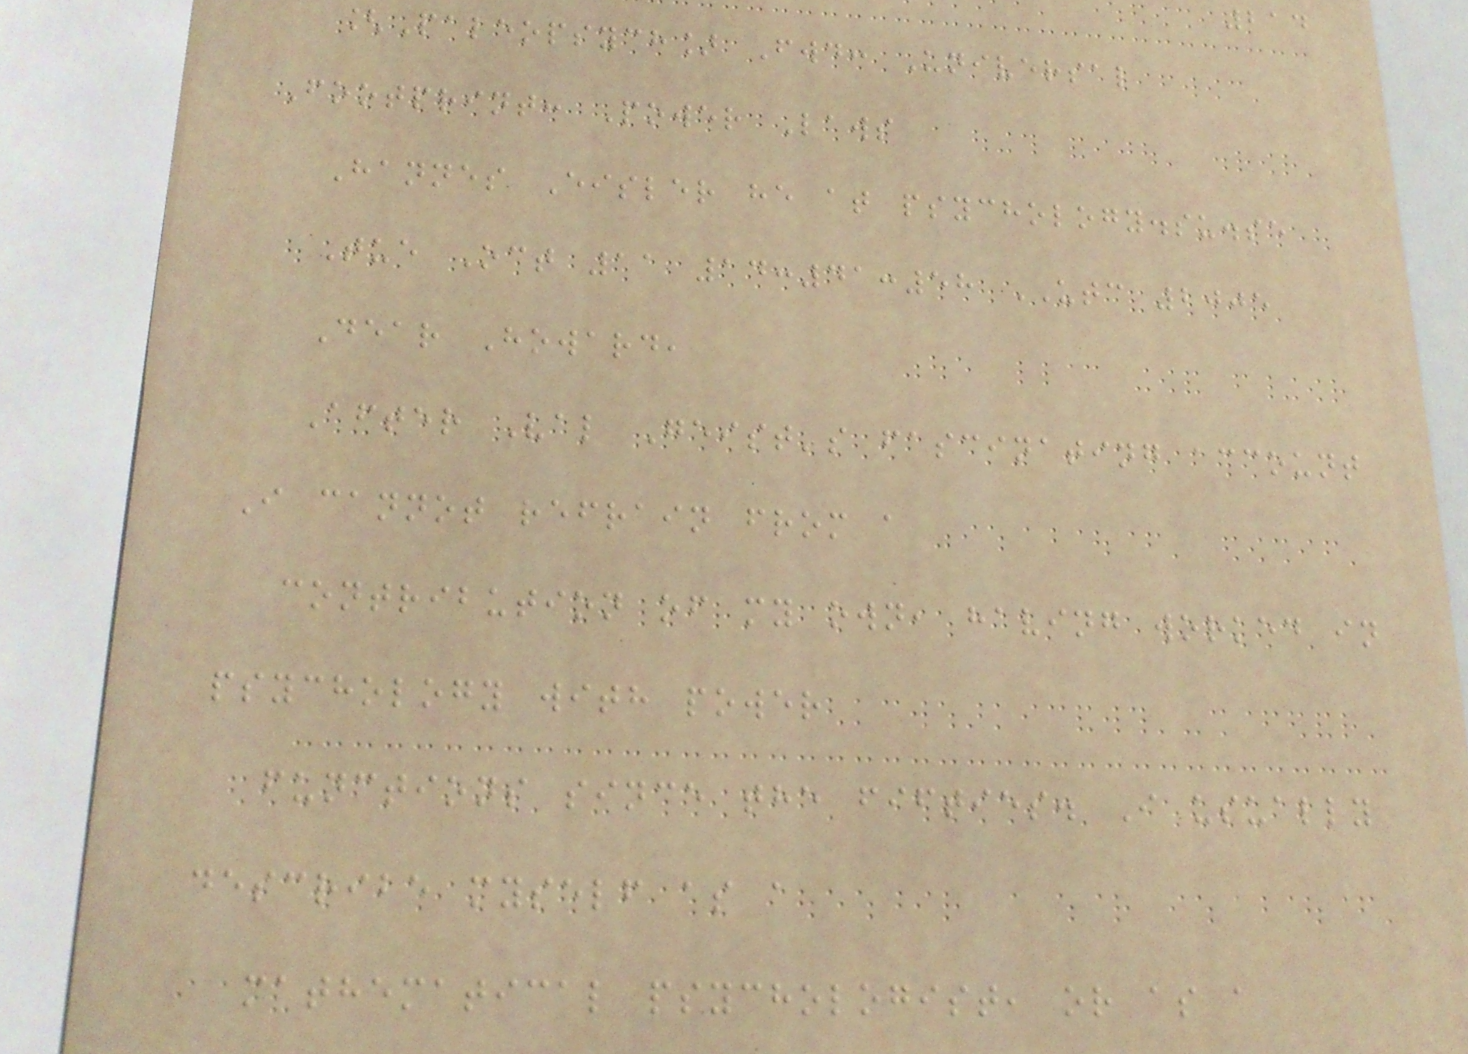214
[Paleopsych] Fwd: Universal
Footprint: Power Laws
Hannes Eisler he at psychology.su.se
Tue Oct 11 14:41:58 UTC 2005
Dear Howard,
After Val Geist's fascinating account
I cannot refrain from a
contribution of my own, having worked in
psychology with power
functions since the fifties. I usually
describe myself as a
mathematical psychologist, or as a
